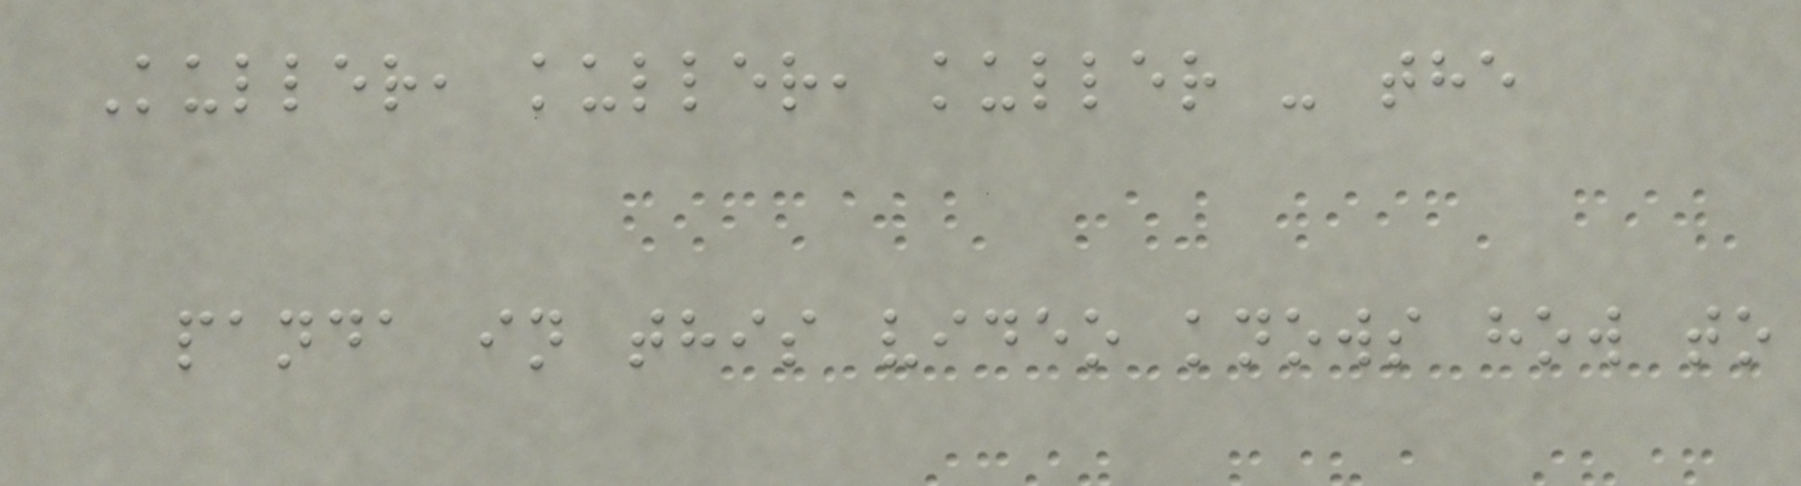Kuller, kuller, kuller - the
panda in this video knows how to
